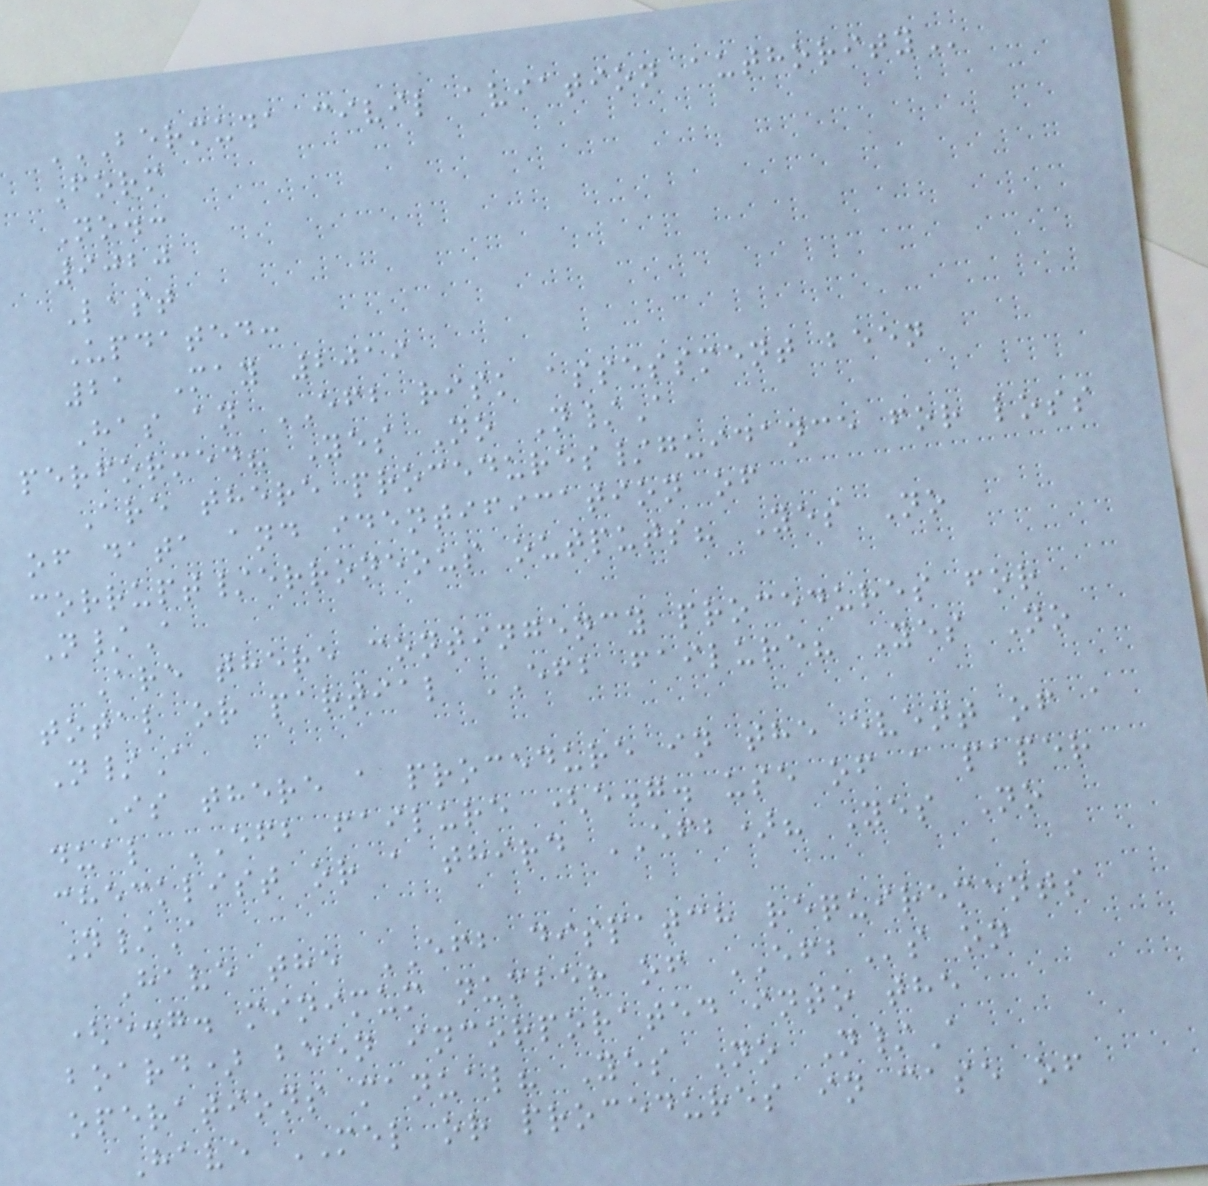BERMUDA CIVIL AVIATION AUTHORITY
Form
No.:
9020
Last
Updated:
21 May 2019
Has an EFB risk assessment been
performed? Yes No N/A
Are there procedures/guidance for loss
of data and identification of
corrupt/erroneous outputs? Yes No
N/A
Are there contingency procedures for
total or partial EFB failure? Yes No
N/A
Is there a procedure in the event of a
dual EFB failure (e.g. use of a paper
checklist or a third EFB)? Yes No
N/A
Have the EFB dispatch requirements
(e.g. minimum number of EFBs on
board) been incorporated into the
operations manual? Yes No N/A
Have MEL or procedures in case of
